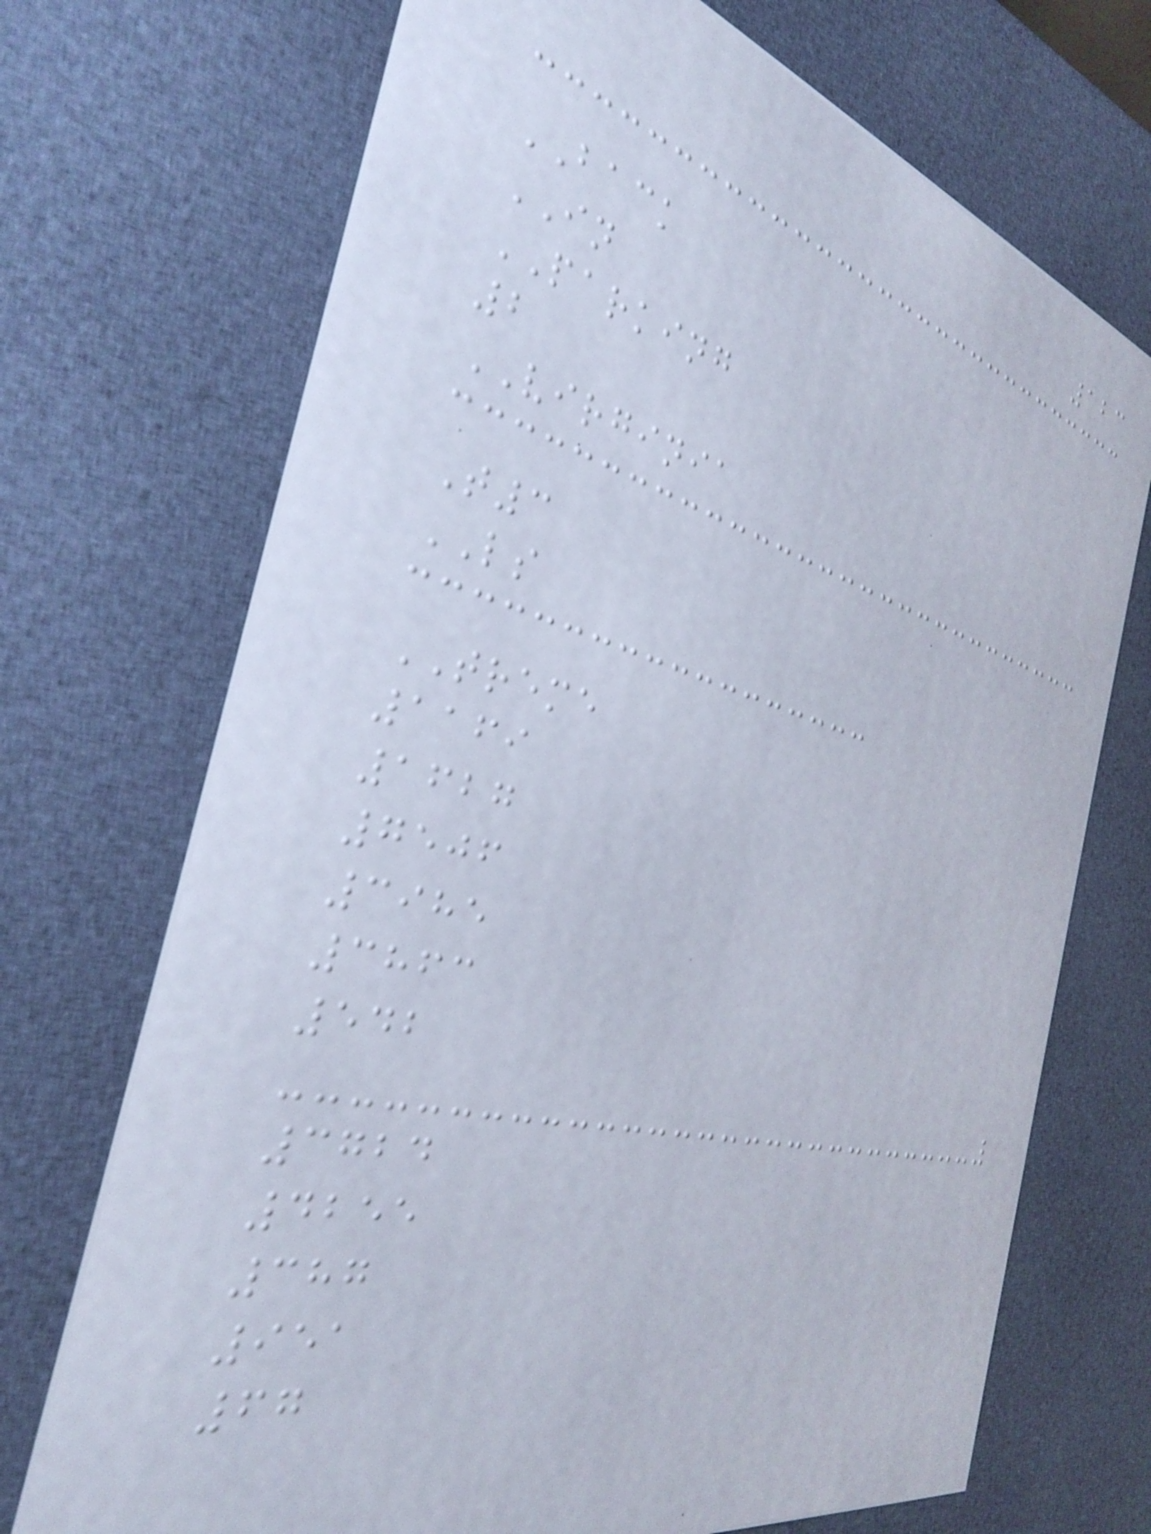123
BACK
IN
PARKING
2
VIRGINIA
T3
LS
TREME
1169
1627
7506
3985
3863
542
3724
4255
387
951
67
